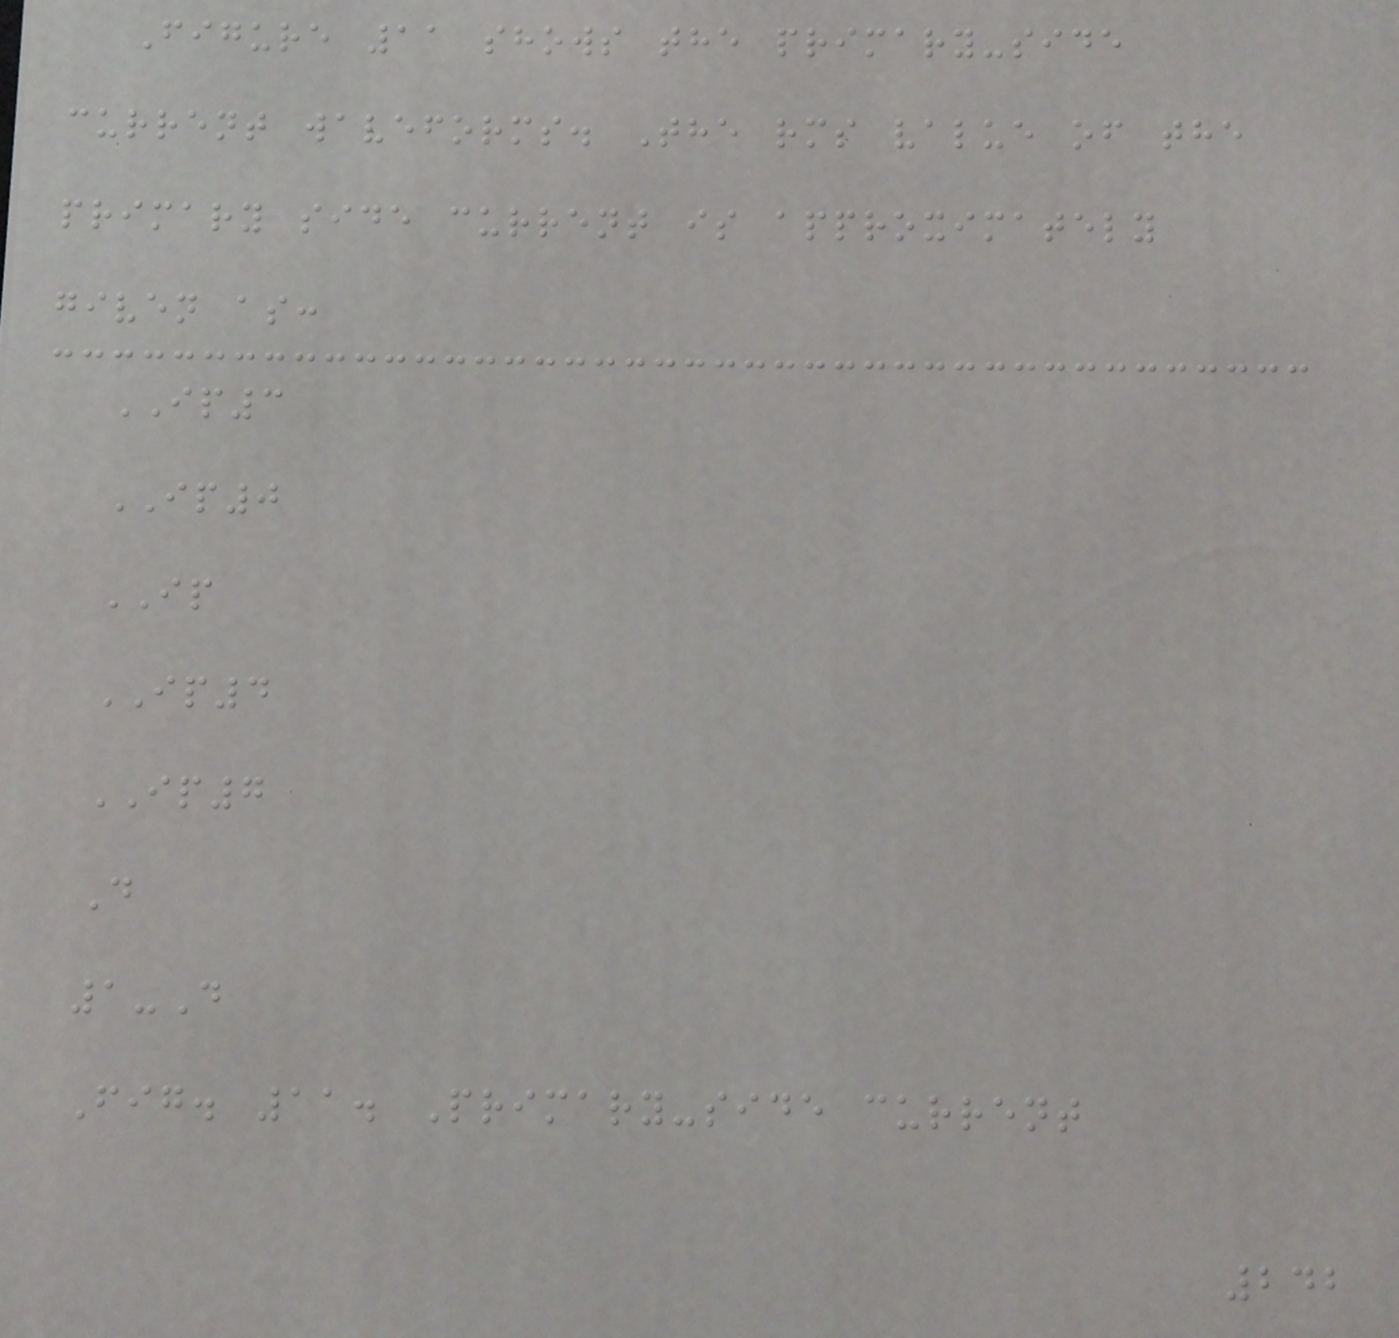Figure 11 shows the primary-side
current waveforms. The rms value of the
primary side current is approximately
given as:
IP3
IP0
IP
IP4
IP7
D
1-D
Fig. 11. Primary-side current
242
